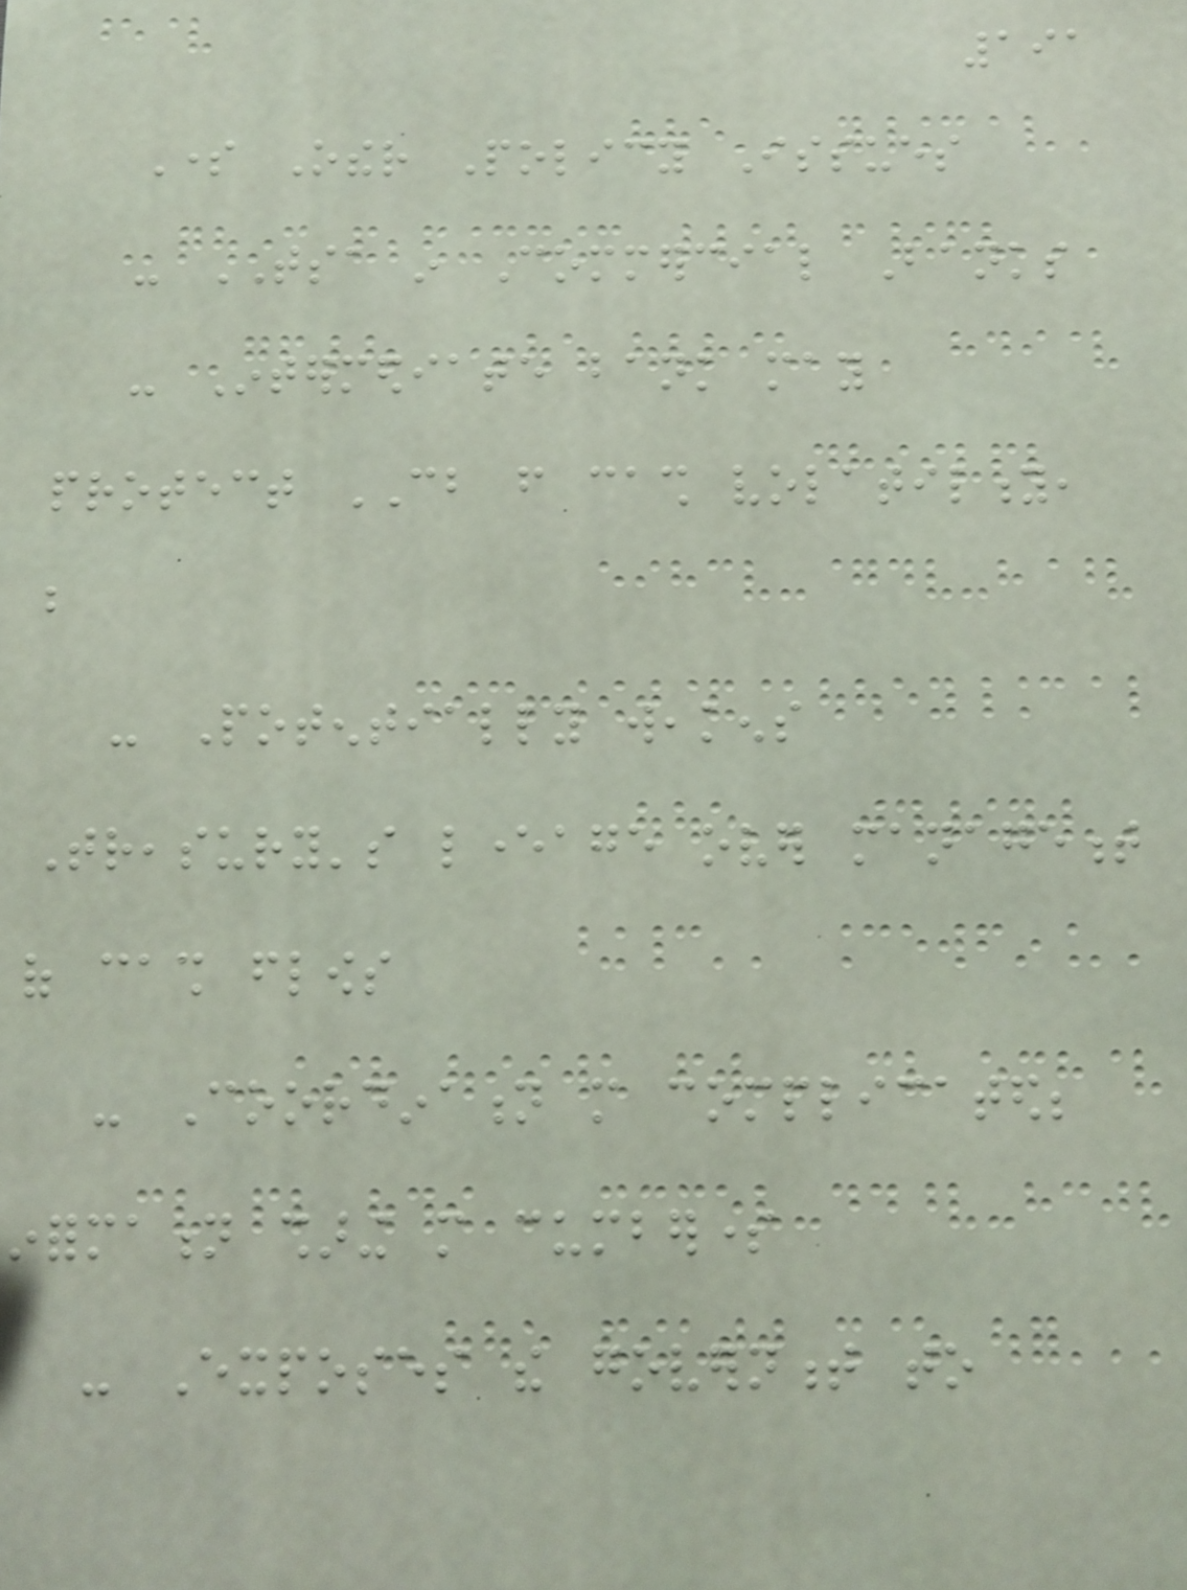191
Some Other Policy Issues
- TSA in Commercial Banks
- Intermediate bank may
protect CB from cash volatility,
but
- Potentially weakens
Treasury's leverage over management
of cash flows
- Coordination more complicated;
information sharing more cumbersome
- Exposes the government to
